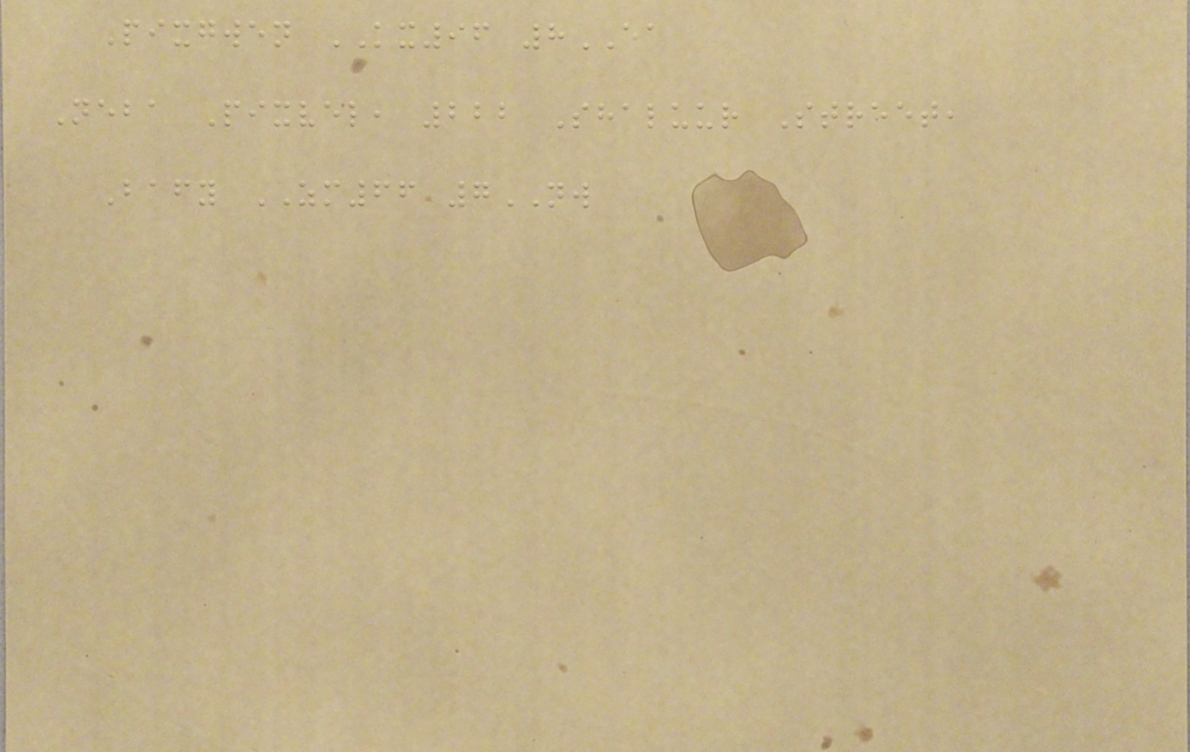Pixgwen KX96 8EA
Neba Pixvel, 222 Shaluur Street,
Bafy ZM66 7NW
